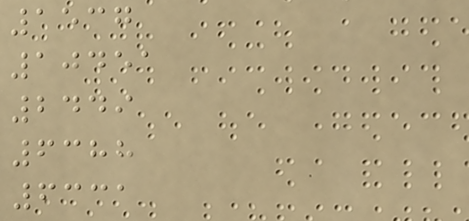1537
10451
2449
6388
6331
